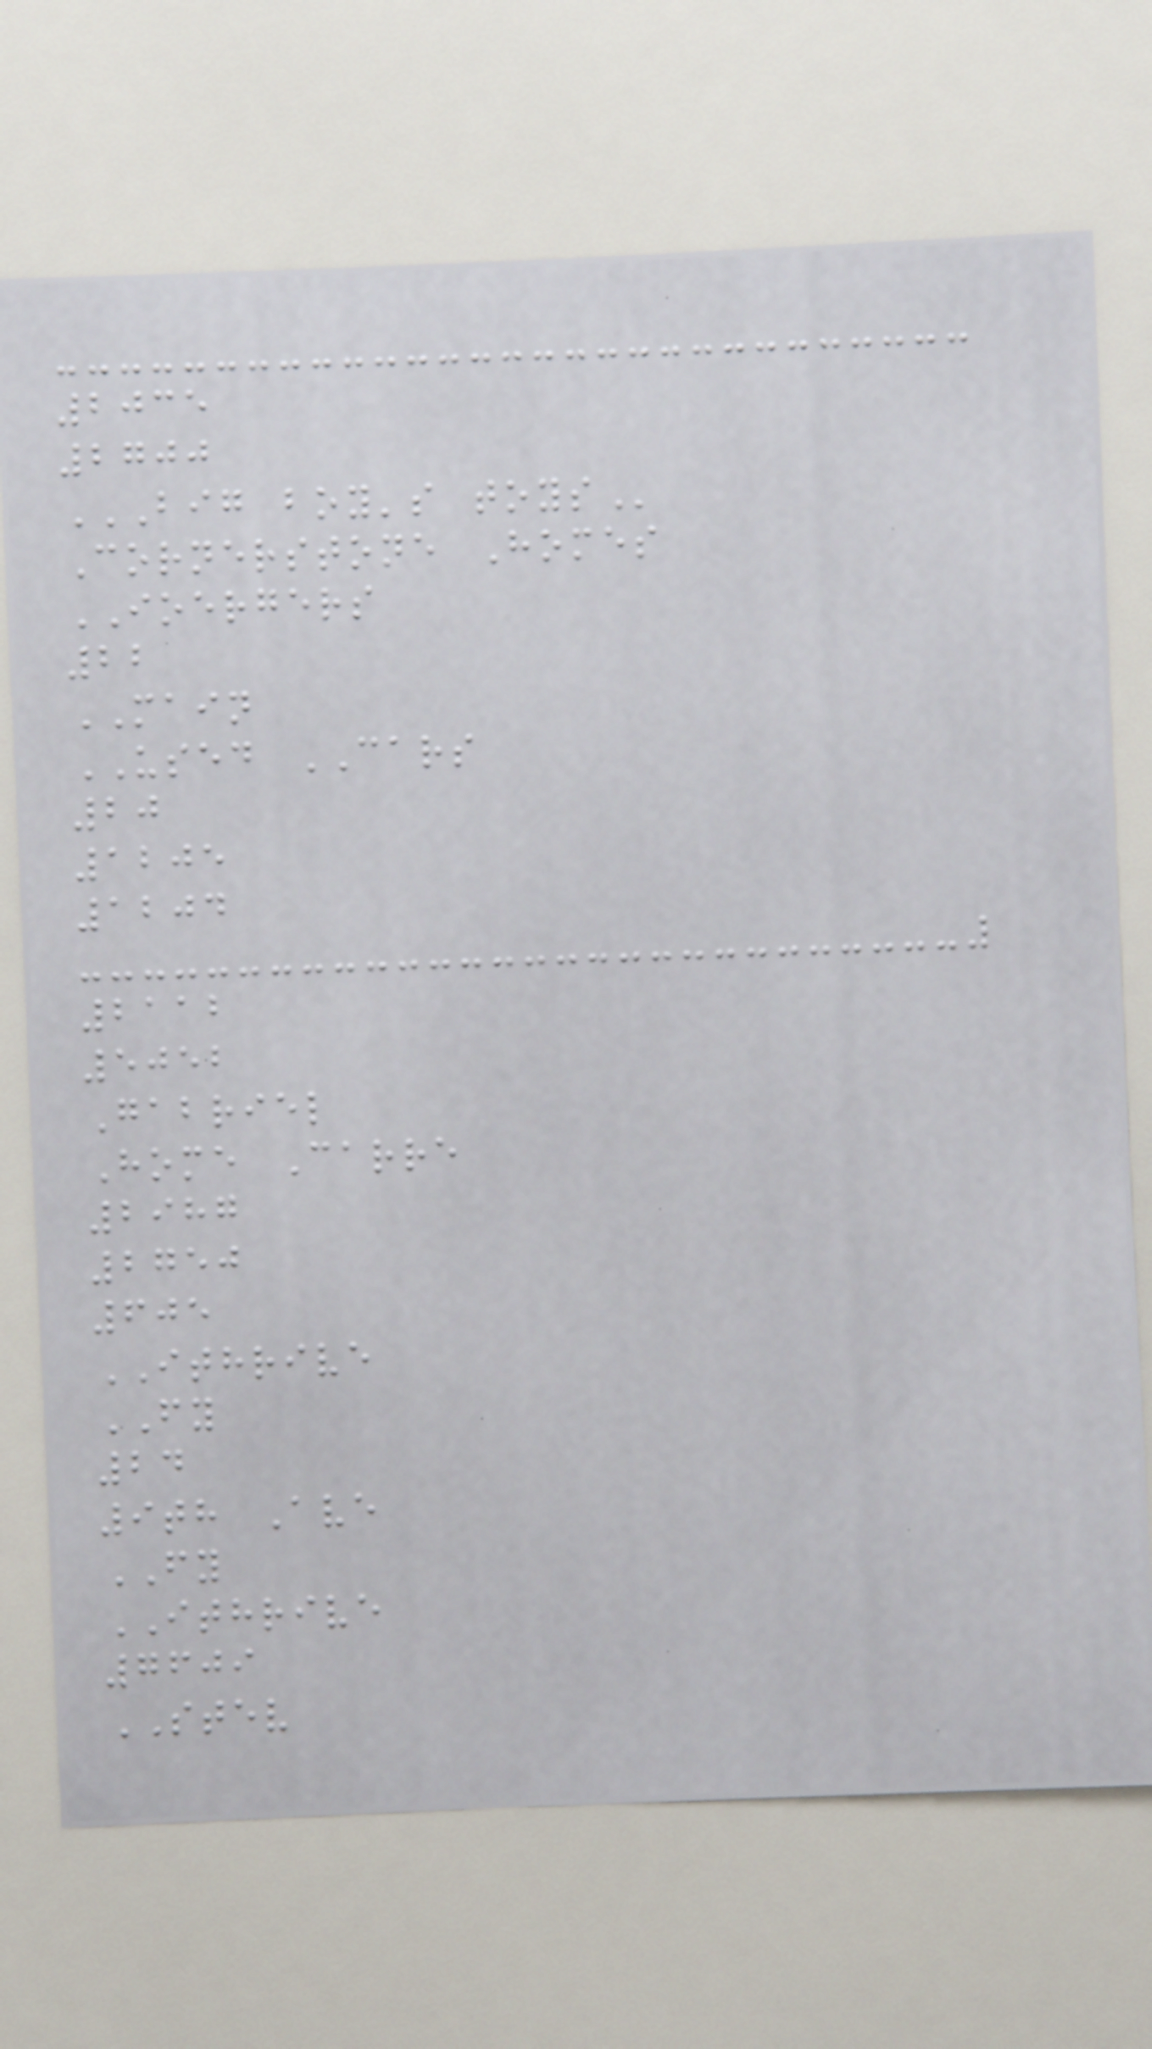2035
2700
BIG BOY'S TOYS
Cornerstone Homes
IOERGERS
22
MAIN
USED CARS
20
1205
1204
2112
5052
Gabriel
Home Carre
2987
2750
605
ITHRIVE
FY
24
9th Ave
FY
ITHRIVE
7609
STEV
